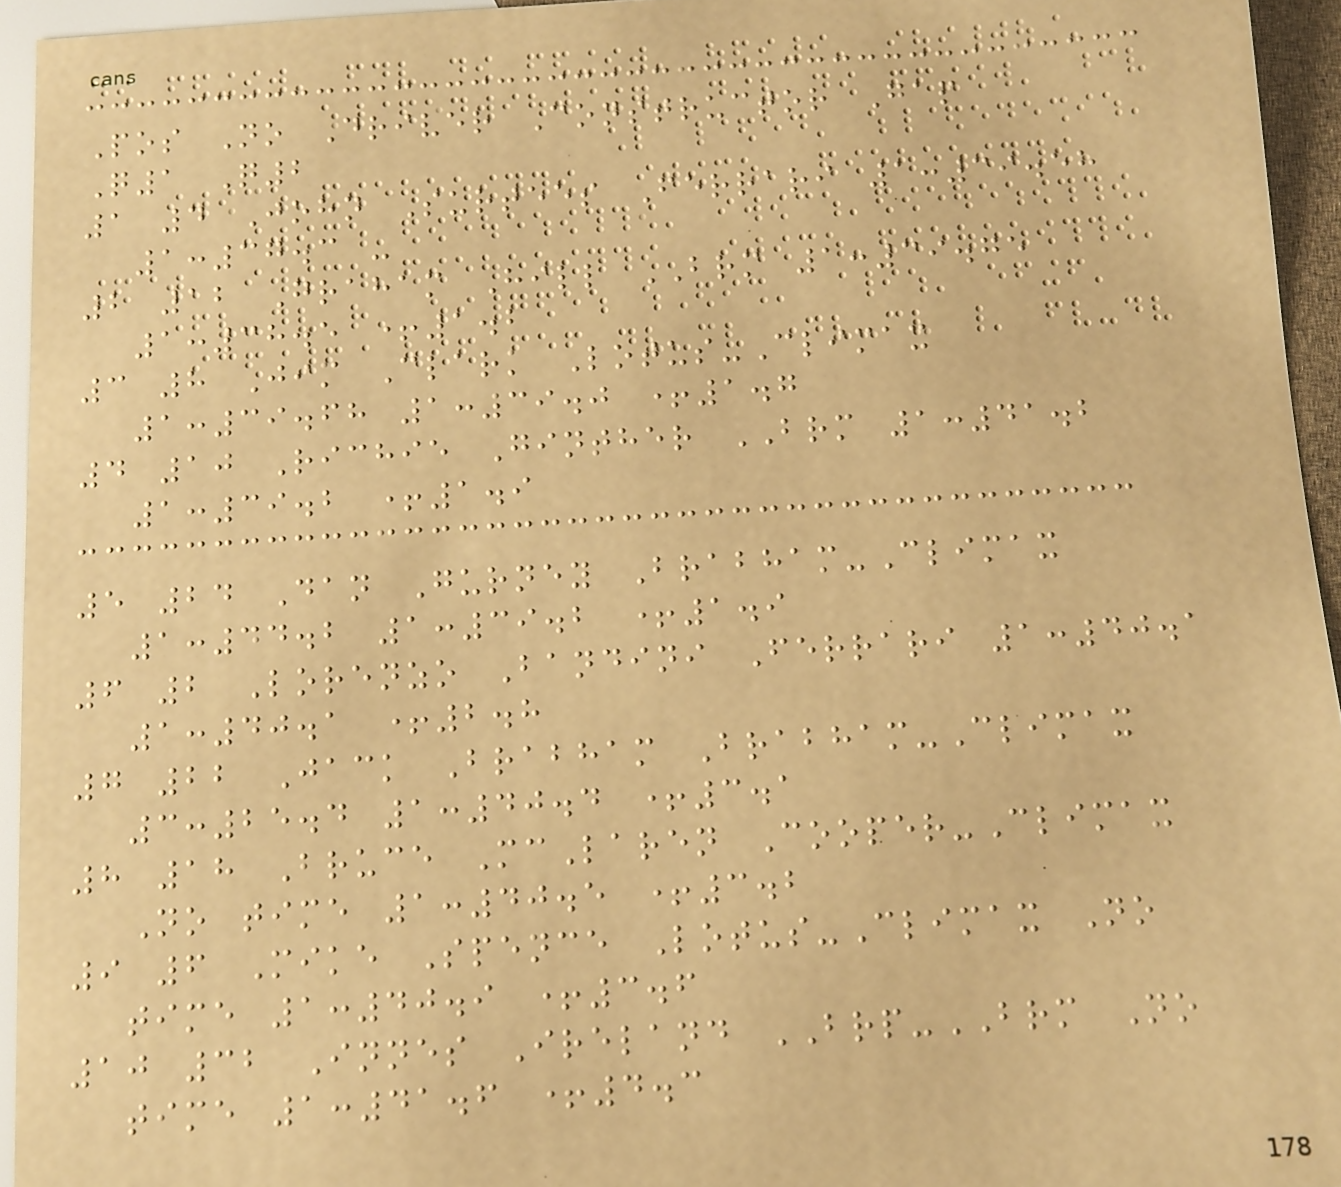Pos No Driver Constructor Gap
Q1 Q2
1 4 John Surtees Ferrari 1:39.58
1:37.3 -
2 12 Graham Hill BRM 1:39.75
1:38.5 +1.2
3 8 Jim Clark Lotus-Climax
1:39.68 1:39.0 +1.7
4 10 Richie Ginther BRM 1:41.2
1:39.2 +1.9
5 24 Dan Gurney Brabham-Climax
1:44.2 1:39.2 +1.9
6 2 Lorenzo Bandini Ferrari 1:40.1
1:40.1 +2.8
7 22 Jack Brabham Brabham-Climax
3:25.4 1:40.4 +3.1
8 18 Bruce McLaren Cooper-Climax
No time 1:40.5 +3.2
9 6 Mike Spence Lotus-Climax No
time 1:40.9 +3.6
10 32 Innes Ireland BRP-BRM No
time 1:41.6 +4.3
